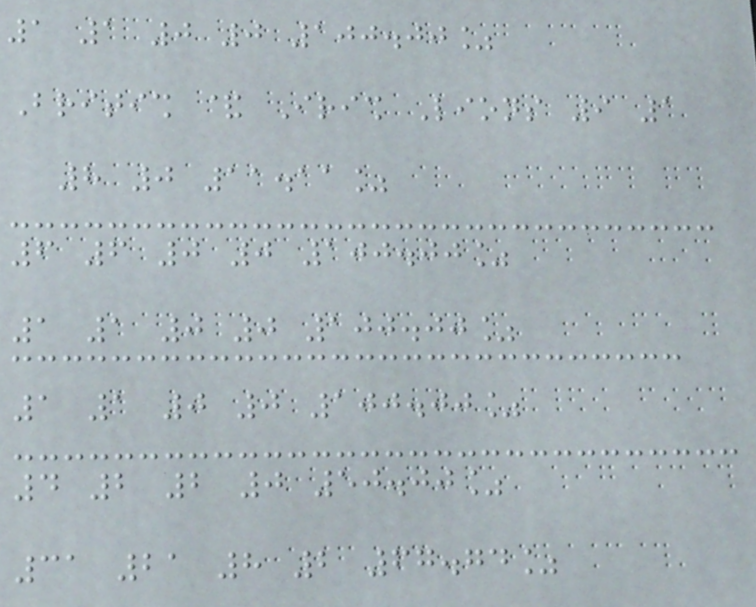1 1 0 0 100.00%
British & Irish Lions 9 1
8 0 11.11%
6 6 0 0 100.00%
1 1 0 0 100.00%
1 1 0 0 100.00%
4 2 2 0 50.00%
31 21 8 2 67.74%
